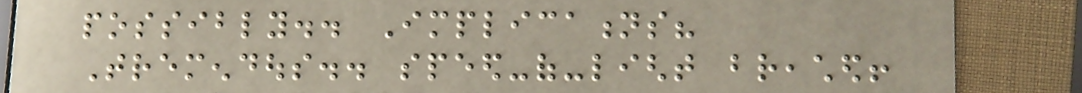possibly.. Implications?
Tremendous.. speed-of-light breached!
